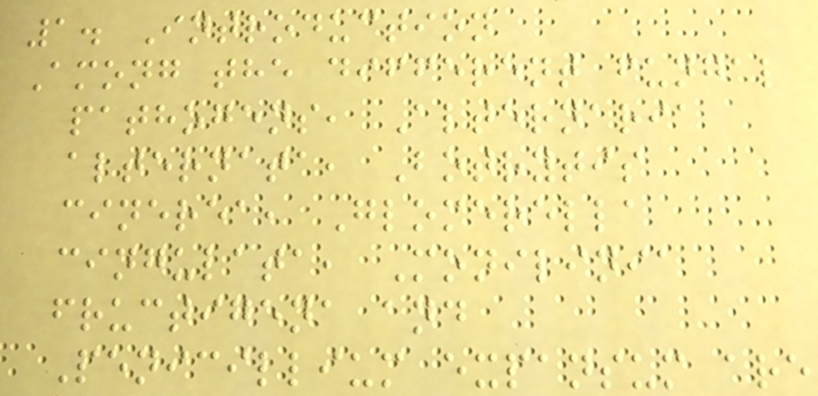1. Introduction
Among the different fungal
pathogens, Alternaria
alternata, Botrytis
cinerea, Glomerella
cingulata, Monilinia
fructigena and
Penicillium expansum are
